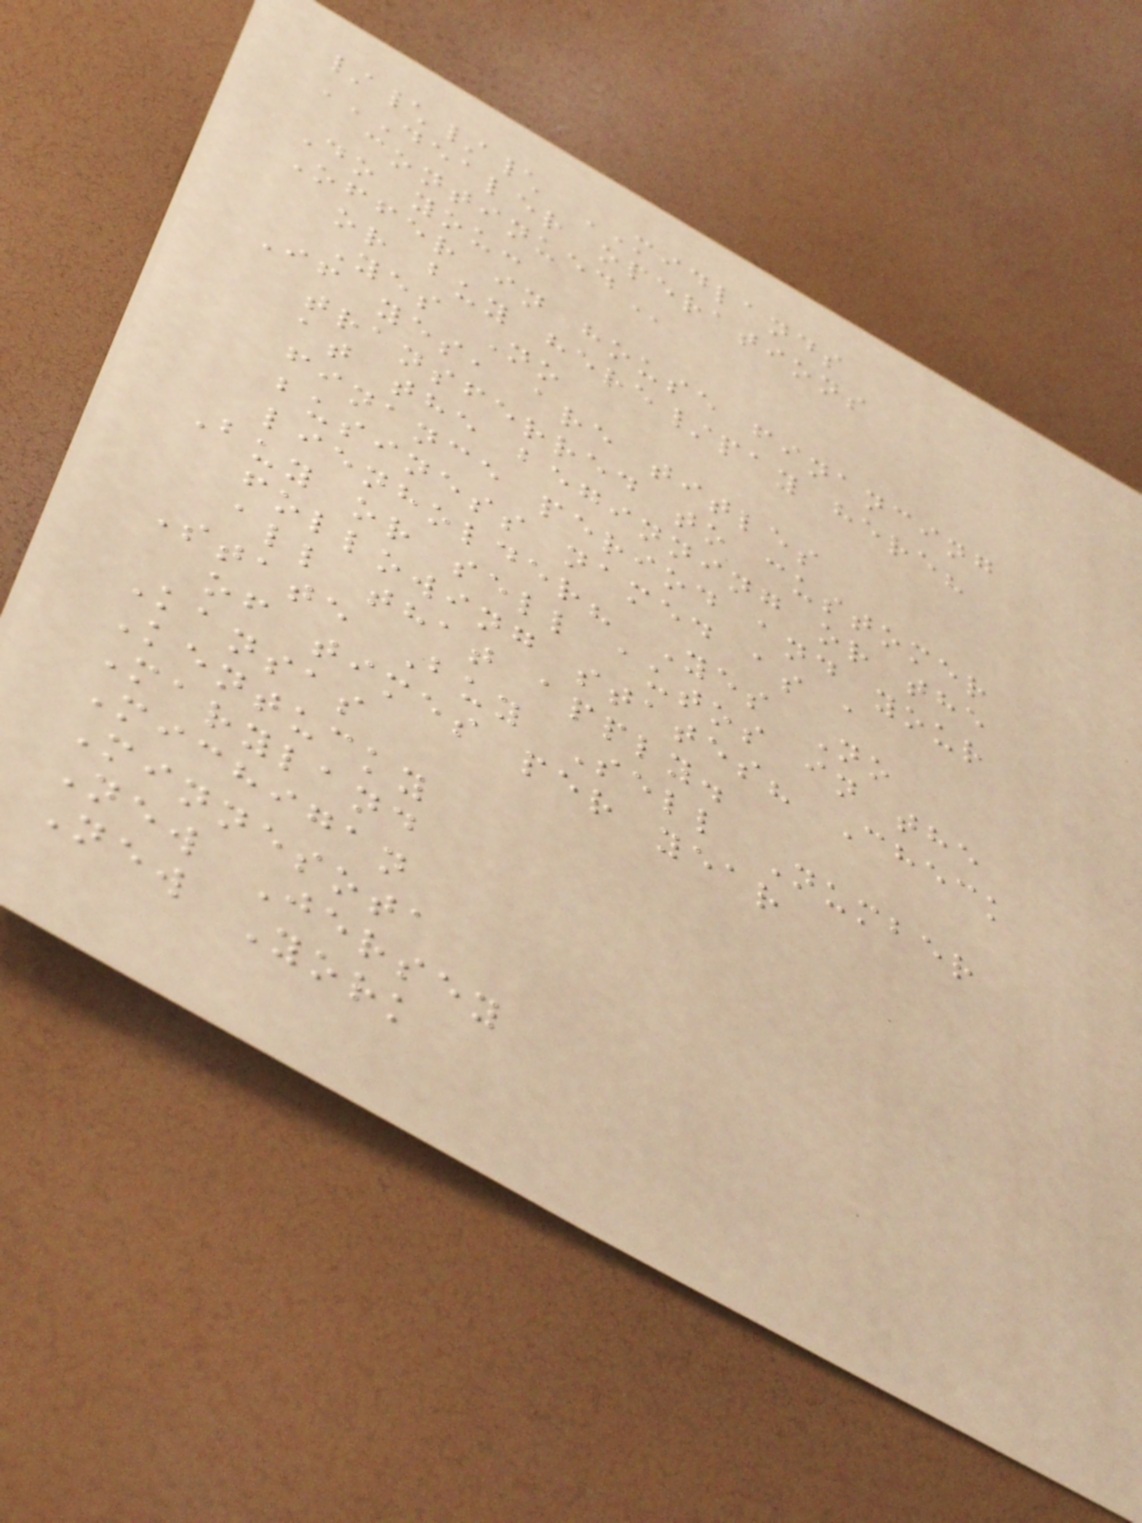/\/\ MIDLANDS
DEALER OPERATIONS
CONTINUED
Do you:
Offer in house financing
or buy here/pay here?
Yes No
If yes, are titles
transferred to customer
at the beginning or the
finance period and your
business named as a
lienholder? Yes No
Buy or sell autos in the
following states? Check
all that apply.
State Buy Sell Number
of times per year
Kansas
Kentucky
Maryland
Michigan
Minnesota
New Jersey
New York
